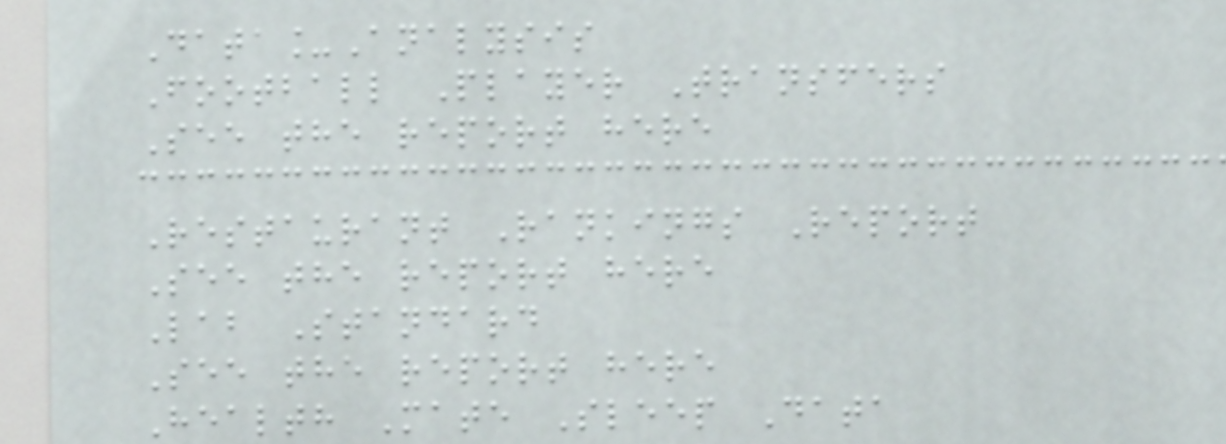Data_Analysis
Football Player Transfers
See the report here
Restaurant Rankings Report
See the report here
Lab Standard
See the report here
Health Mate Sleep Data
